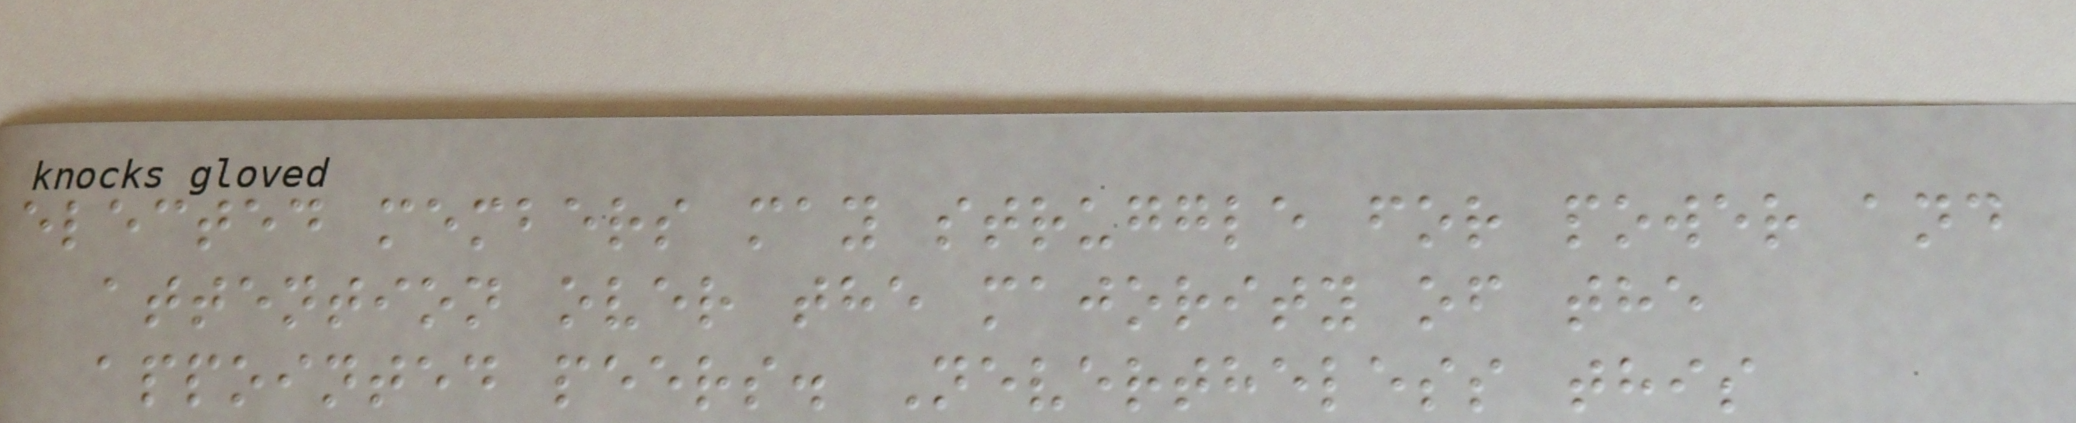elected members may struggle for power and
attention over the majority of the
appointed peers. Nevertheless this
